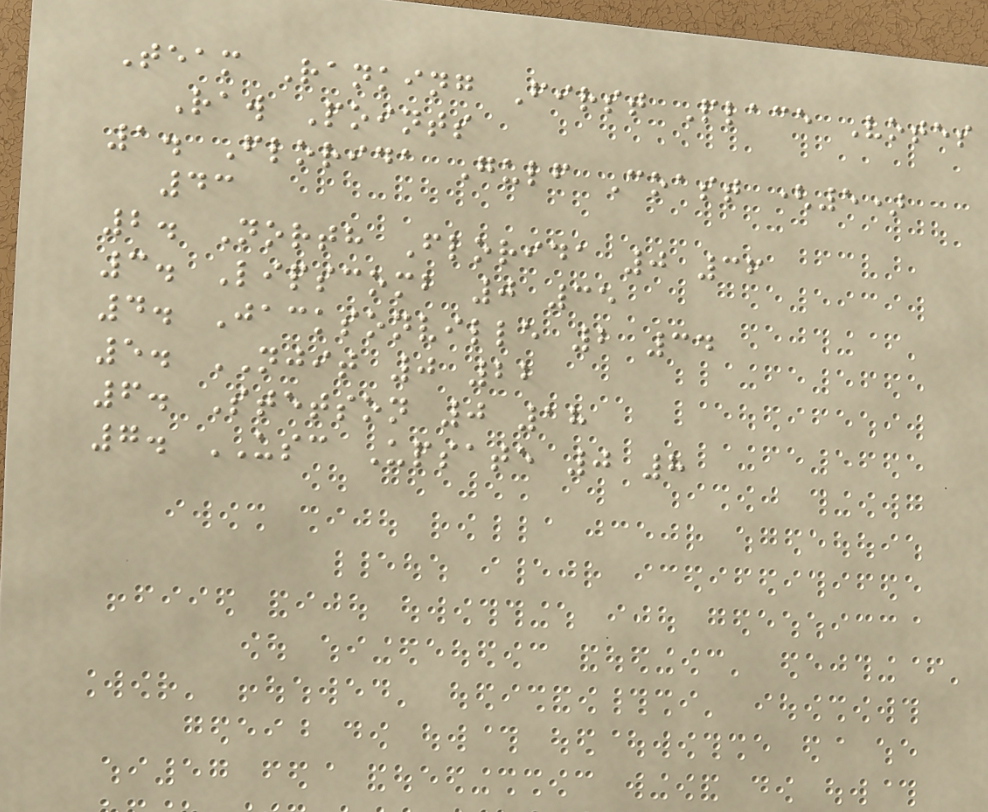Team Ranking First Place Votes
Raw Points
1. Florida Gulf Coast (5)
43
2. North Florida 0 36
3. Lipscomb 0 35
4. Jacksonville 2 34
5. NJIT 0 22
6. Stetson 0 18
7. USC Upsate 0 8
